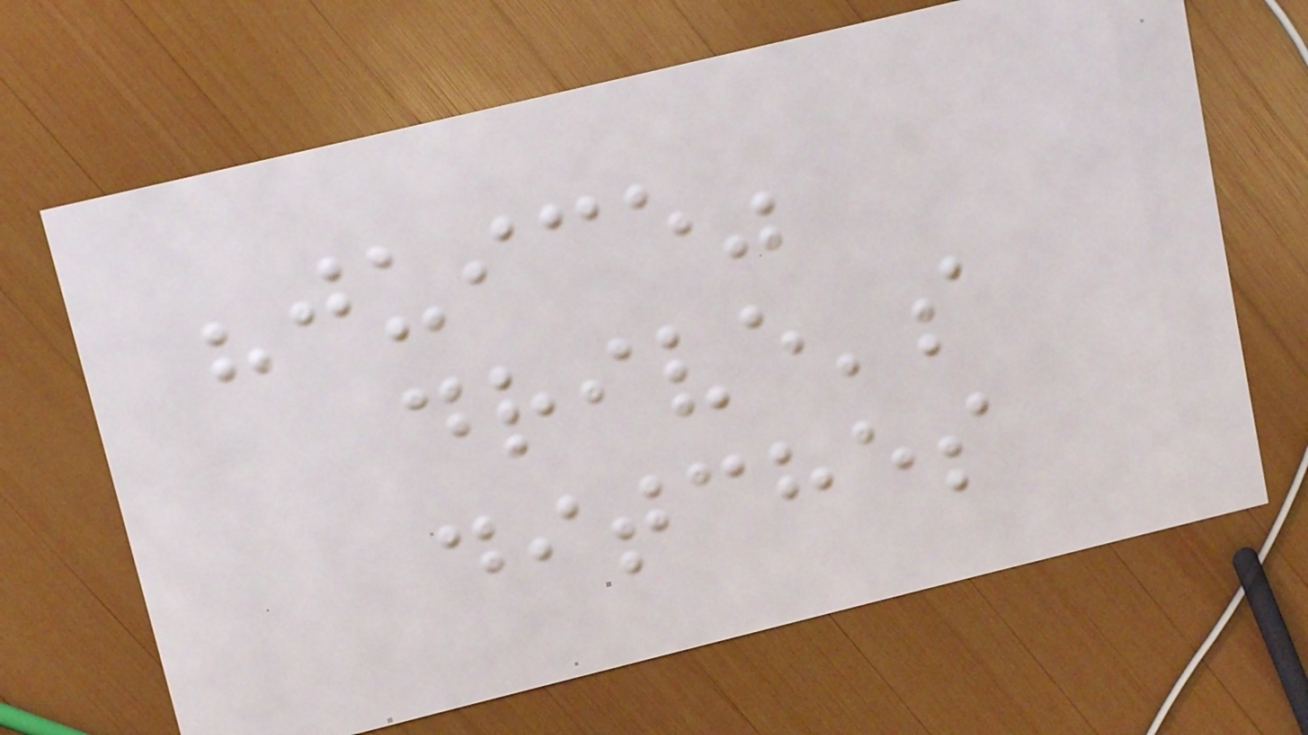"juice"
drive's
ditches
